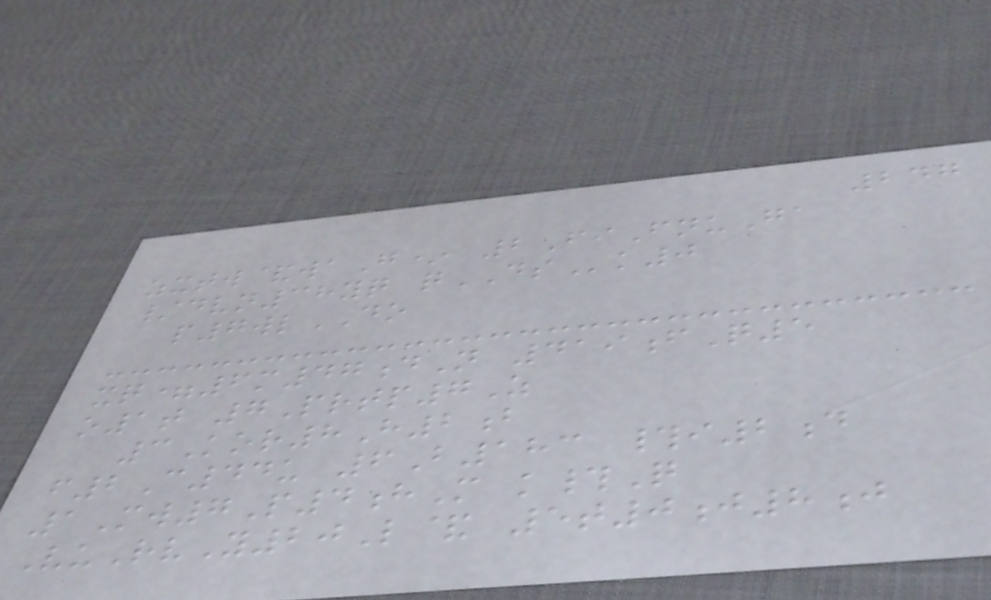247
zxtw&waG* 2FiFnuGa
/dvn38yq qDSk0
p7wlDO
xq=6m47dN 419fQ5
o1t 7Prtp7Z
3Kor8H2b
f2C44u 6B183 #i2d
1Mw7P4hM k#Q
VuRvY20L& 5t0j8j
